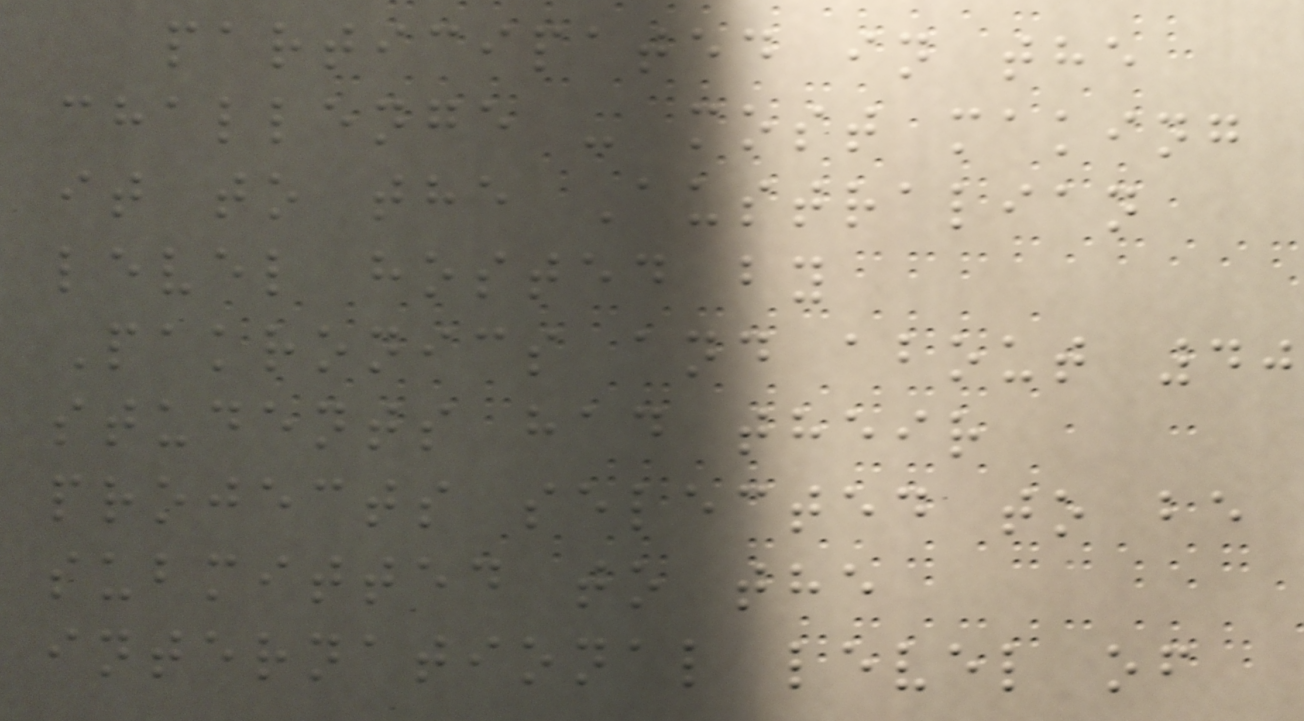participated in the
challenge - most making
it to the Australian
level hosted by
Pakronics and about 40
students had their
projects selected to be
submitted to the
international level of
